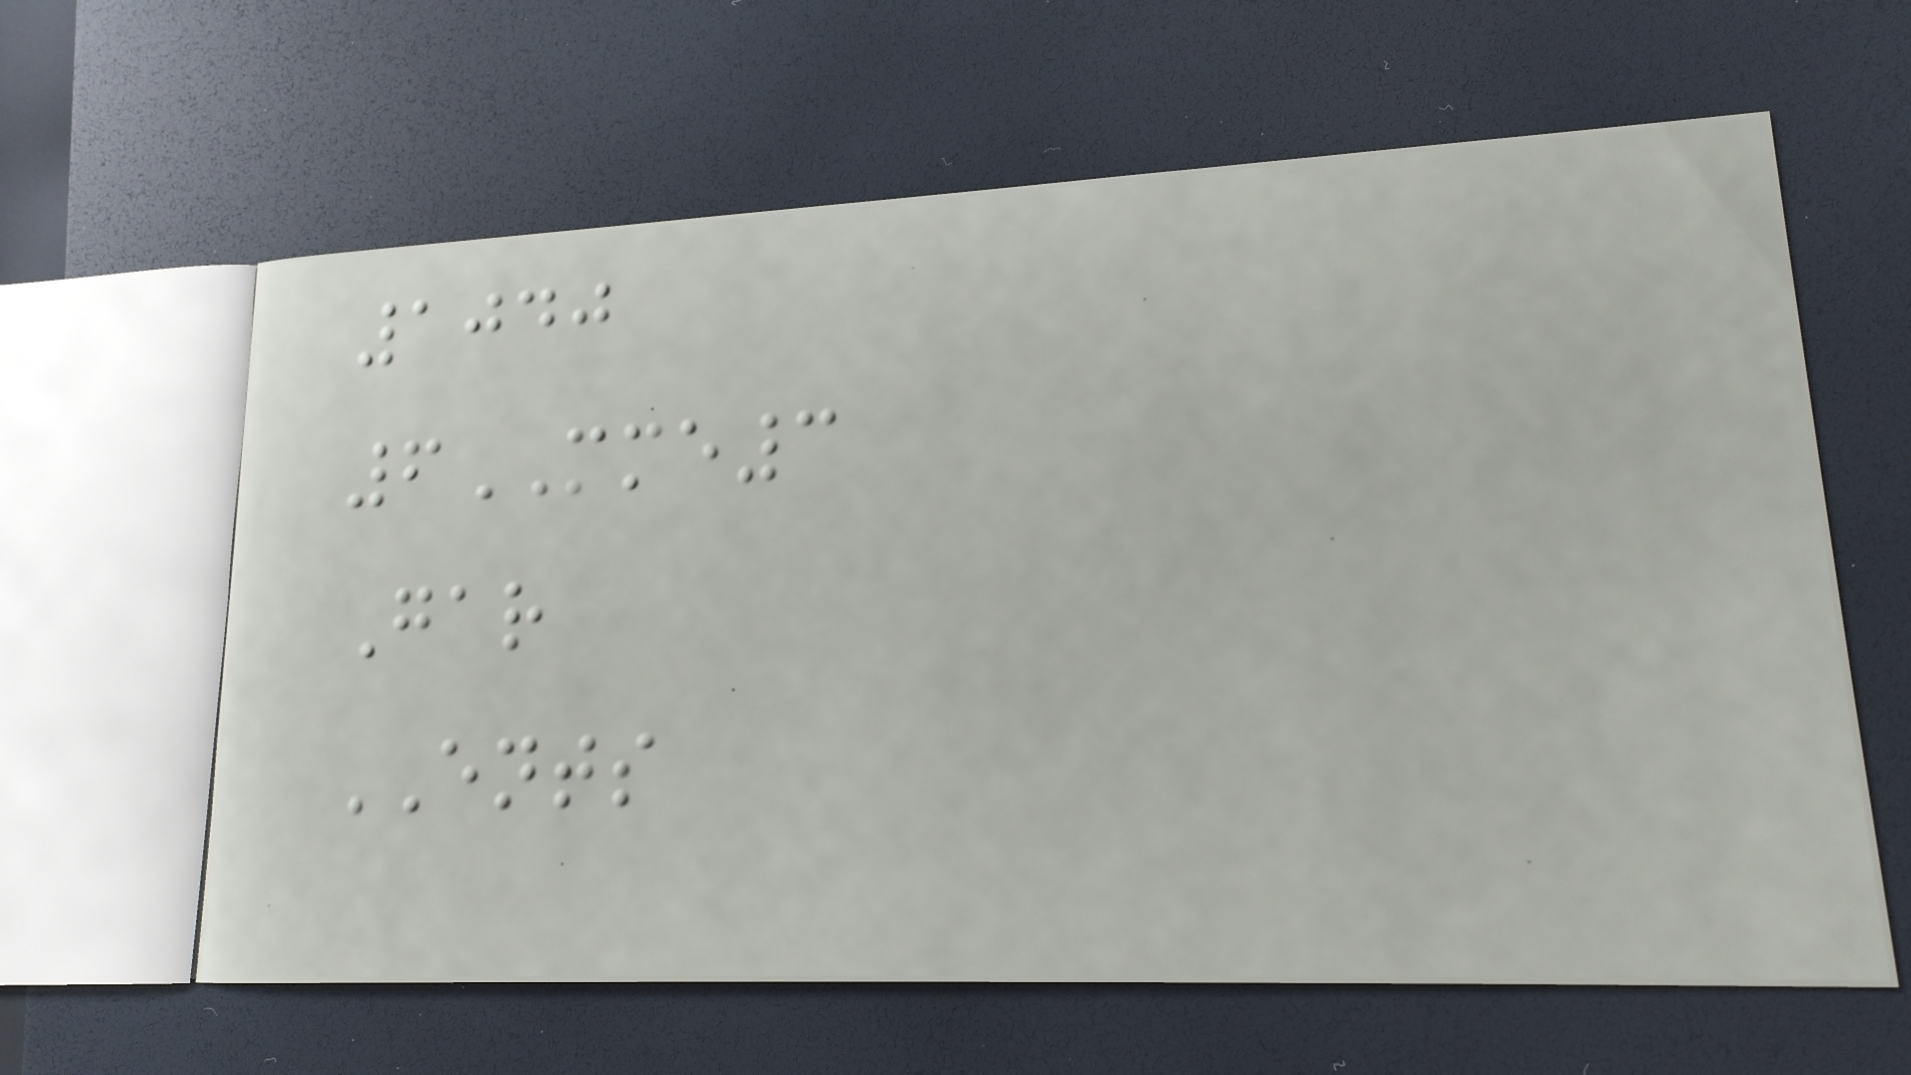1040
6MME3
Gar
ENTS
